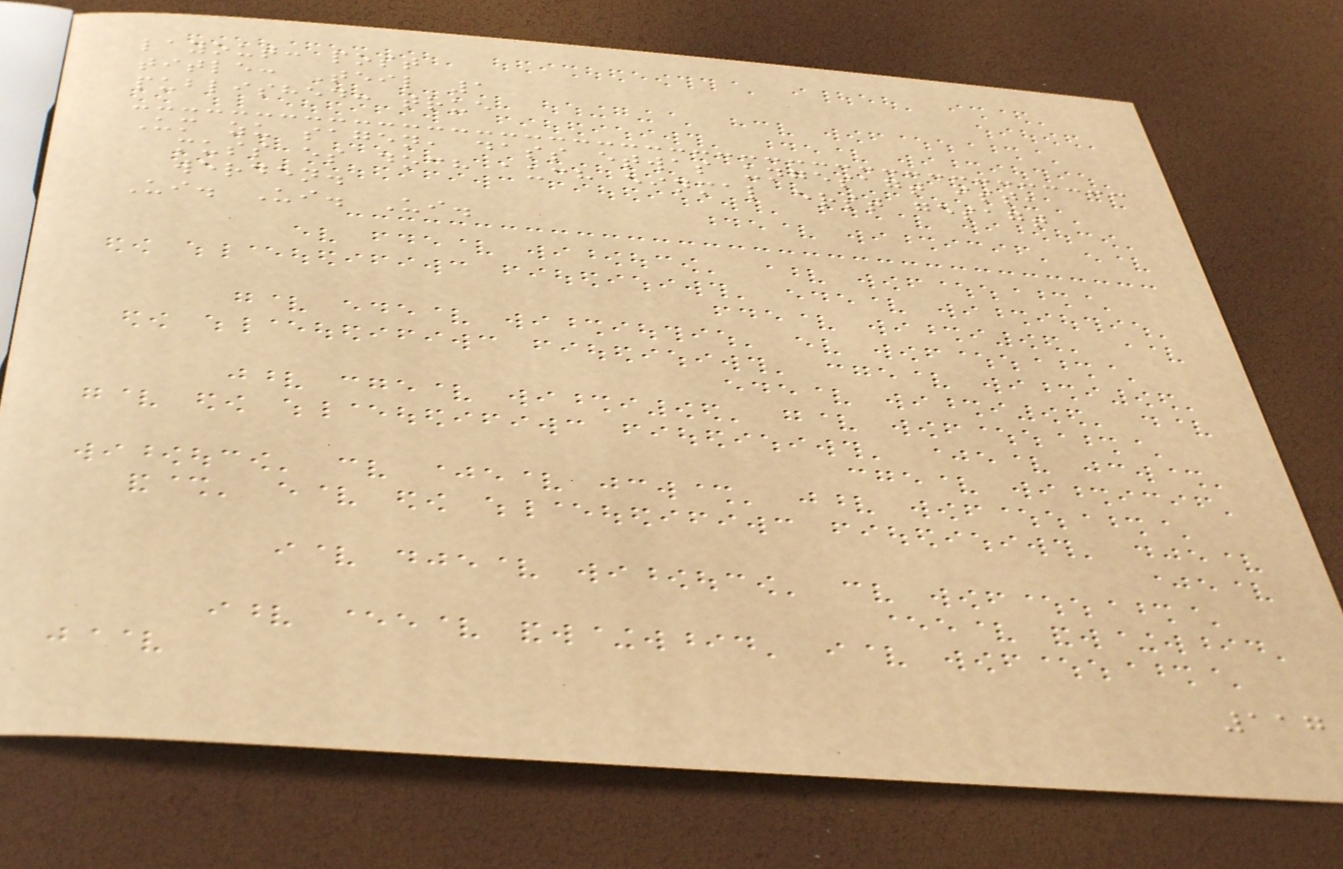layout: post
title: Teil 1
published: true
Um zu sagen, dass etwas ungesagt ist,
muss es doch auch einmal erst gesagt
werden.
Ui. Ui. Ui.
117
